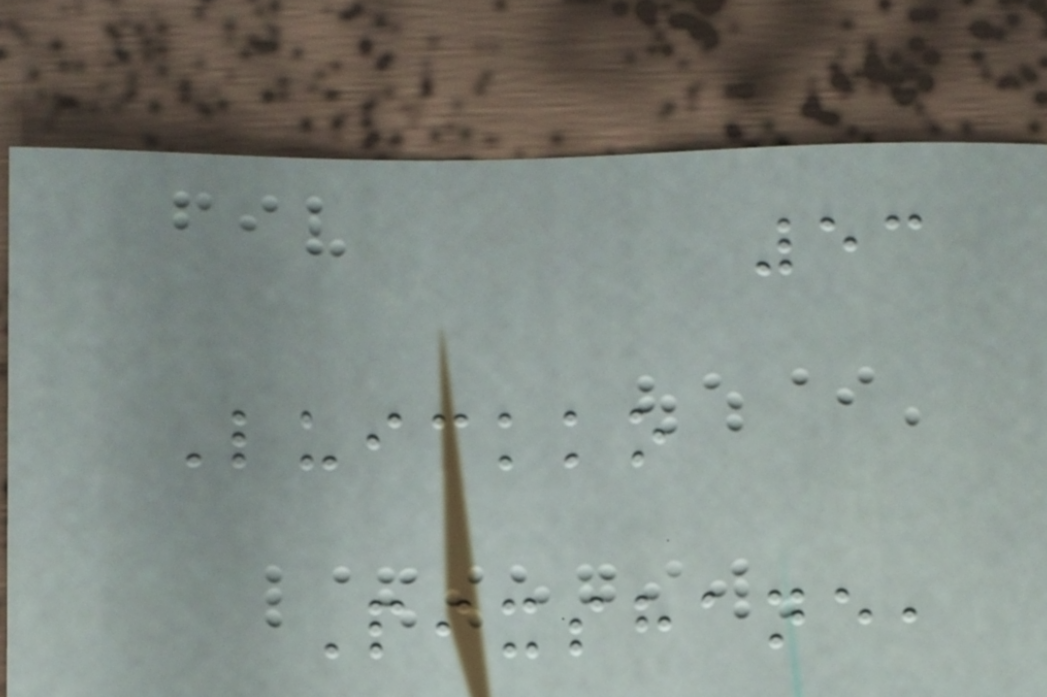53
Luickko
Pixshane,
